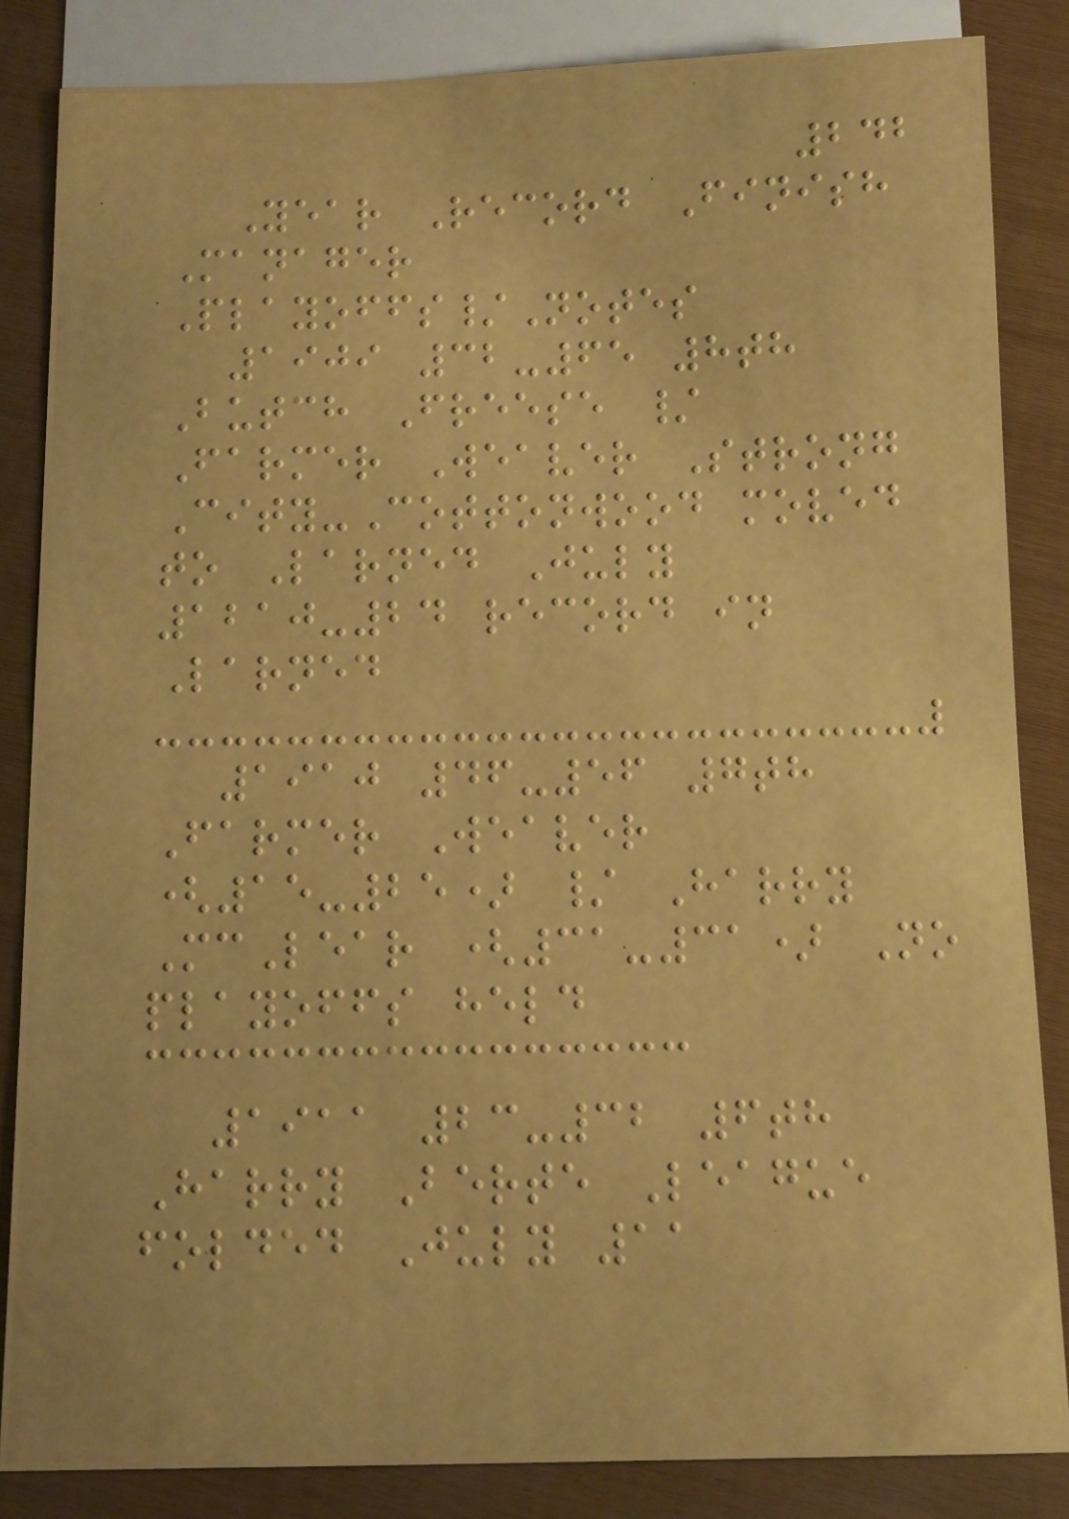242
Year Record Finish
Manager
Playoffs/Notes
1909 32-65 8th
Butch Freese /
Farmer Weaver Strong
City-Cottonwood moved
to Larned July
1210-24 record in
Larned
1910 46-56 7th
Farmer Weaver
(15-25) / Harry
McLear (31-31) No
playoffs held
1911 23-32 6th
Harry Berte League
folded July 11
